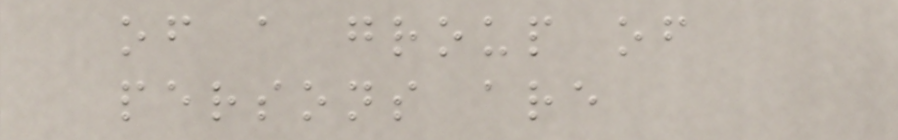of a group of
persons are
